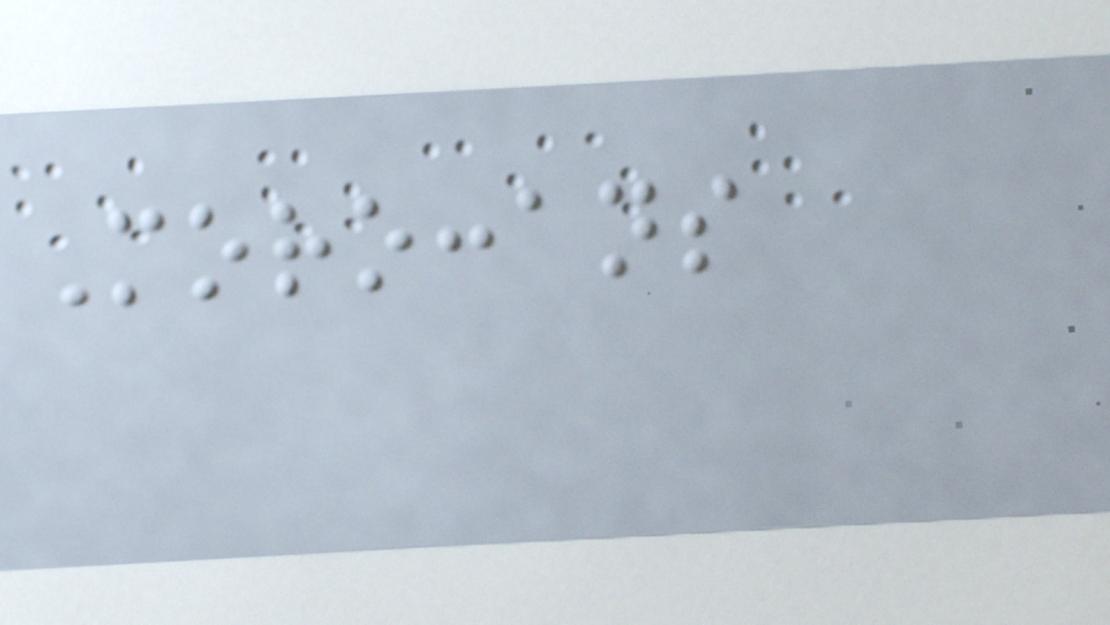Moroccans
